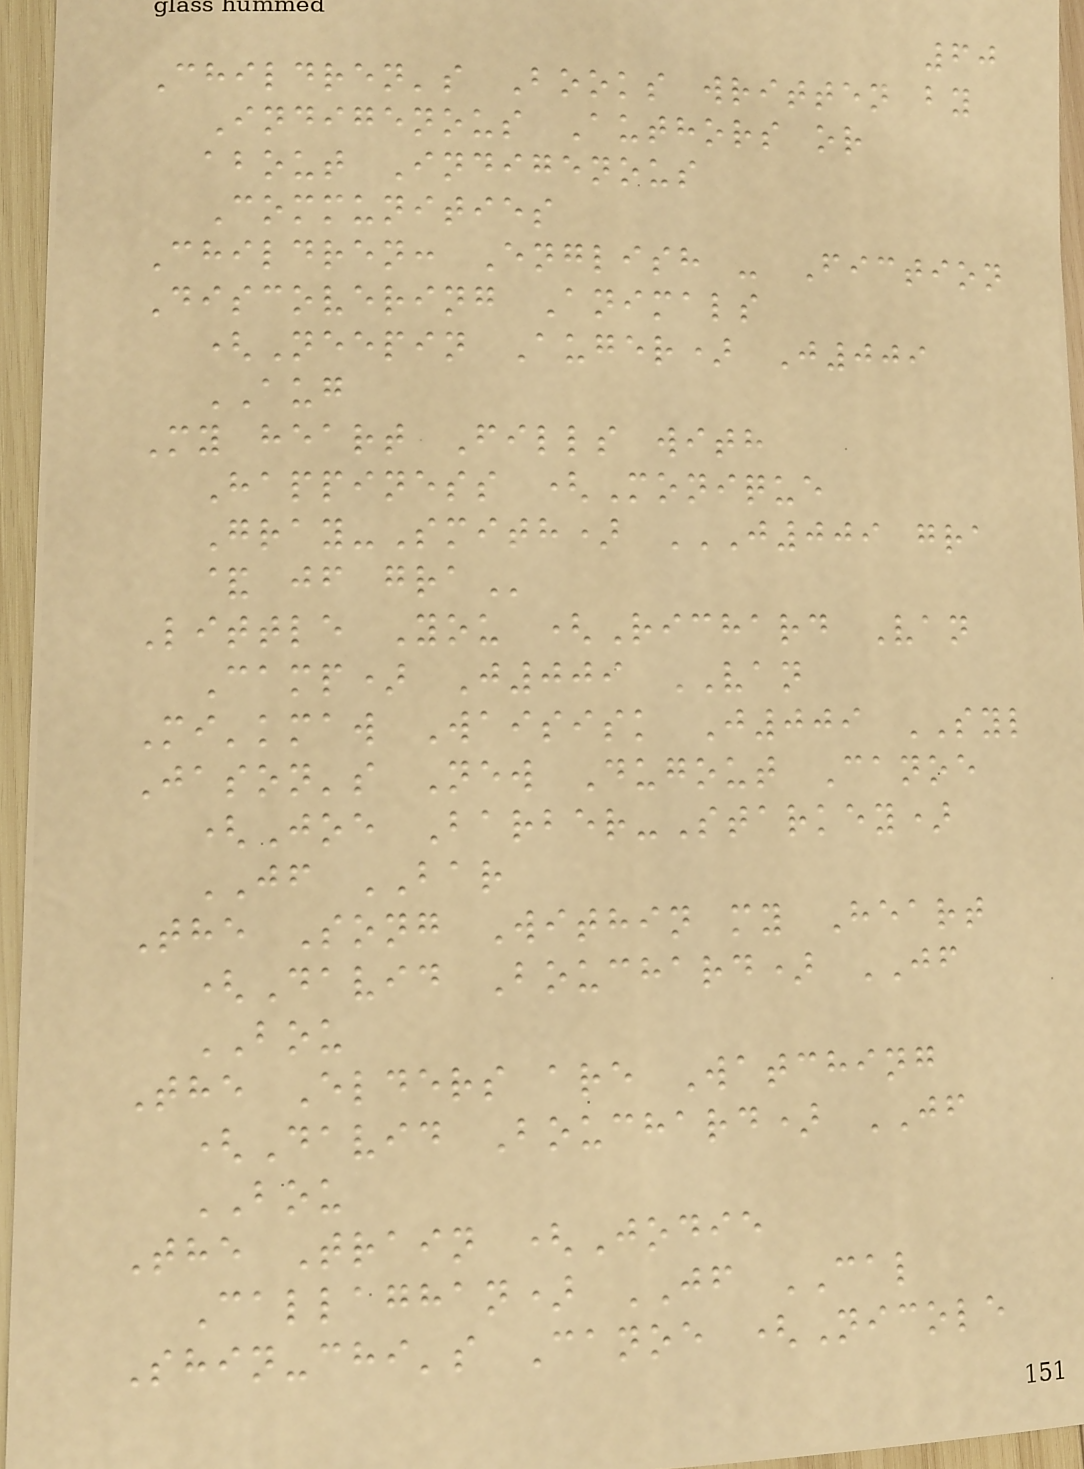60
Children's Books written by
Indigenous Authors or
about Indigenous
Communities
Children: English - Fiction
Discovering Animals
(Neepin Auger) J009
AUG
My heart Fills with
Happiness (Monique
Gray-Smith) J009 GRA
& JF GRA
Little You (Richard Van
Camp) J009 VAN
Mi'kmaw Waisisk J009 SYL
Jason's New Dugout Canoe
(Joe Barber-Starkey)
JF BAR
The Song Within my Heart
(David Bouchard) JF
BOU
The Elders are Watching
(David Bouchard) JF
BOU
The Train (Jodie
Callaghan) JF CAL
Shin-chi's Canoe (Nicole
